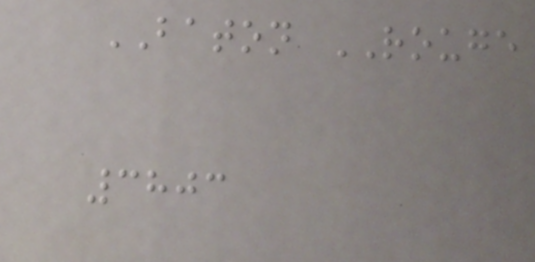BATON ROUGE
3803
